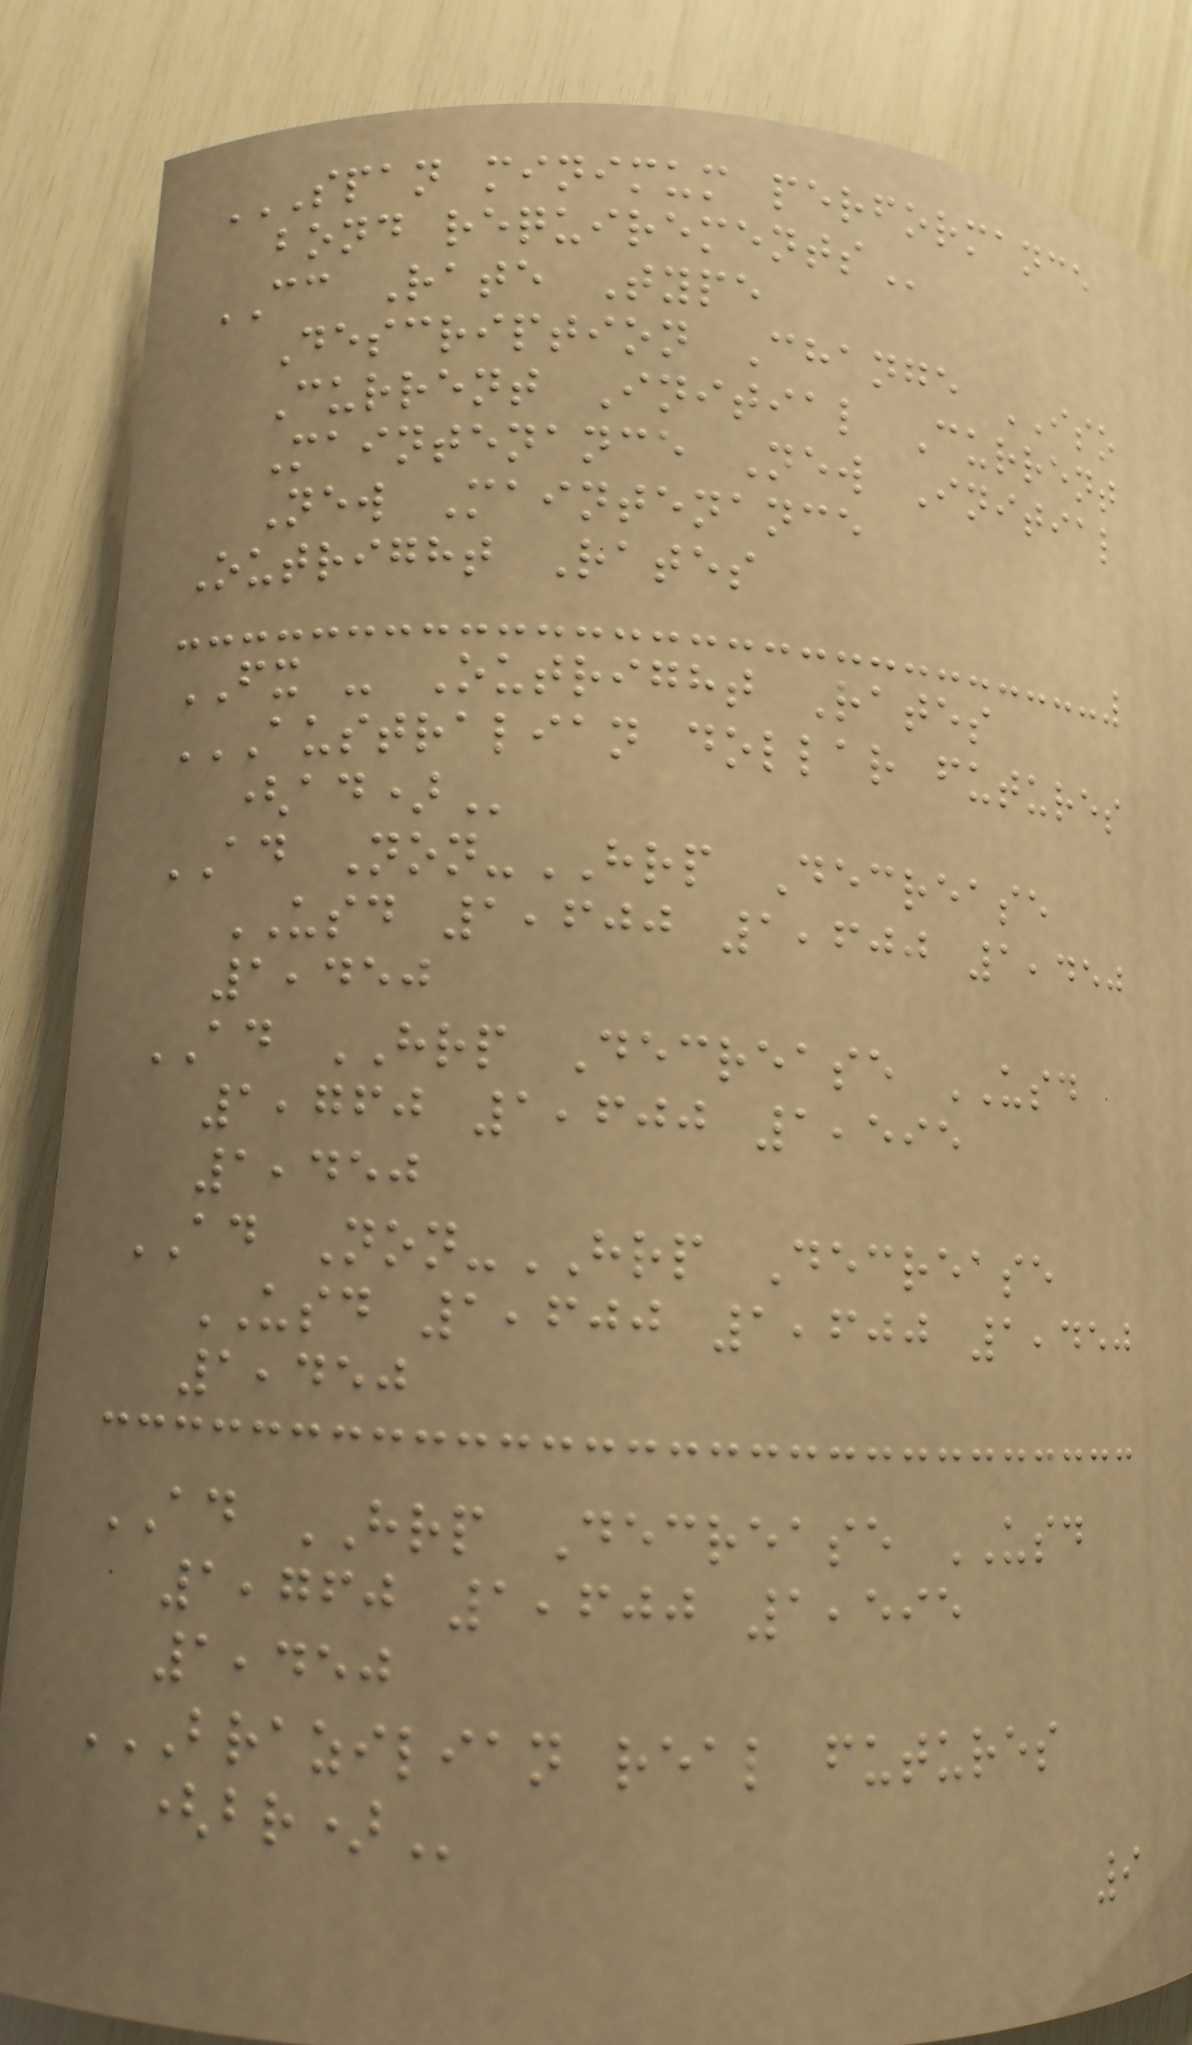SPAN MINIMUM PERFORMANCE
BOND REQUIREMENTS
CC Rate Type
Description Change ISO
Current Initial Current
Maintenance New Initial
New Maintenance
Outright Rates
FX - Outright Rates
AUSTRALIAN DOLLAR FUTURES
(AD)
AD Non-HRP Decrease
USD 1,600 1,600 1,450
1,450
AD HRP Decrease USD
1,760 1,600 1,595
1,450
AD Non-HRP Decrease
USD 1,600 1,600 1,450
1,450
AD HRP Decrease USD
1,760 1,600 1,595
1,450
BRAZILIAN REAL FUTURES
(BR)
9
